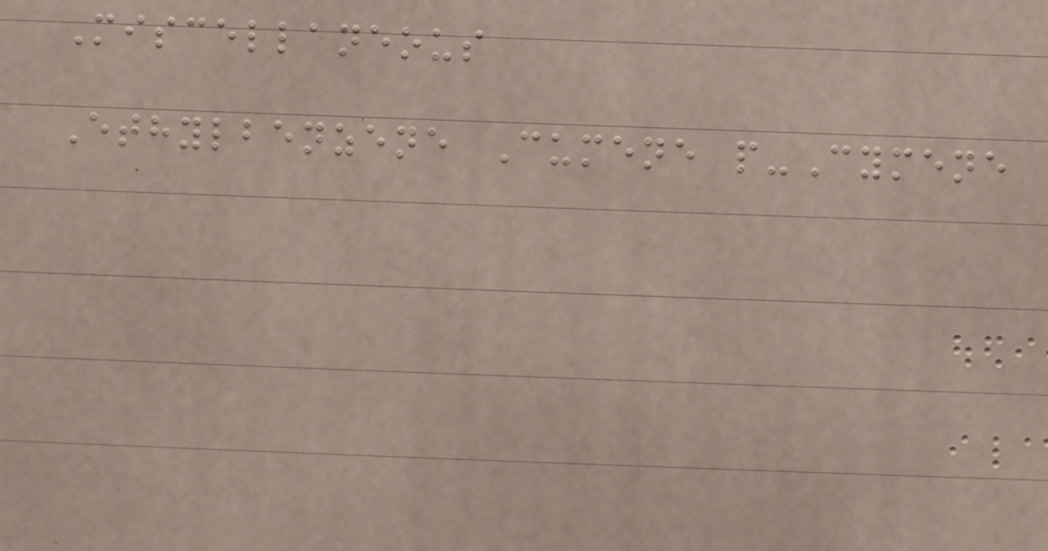Miscellaneous
Ethylbenzene Cumene p-Cymene
